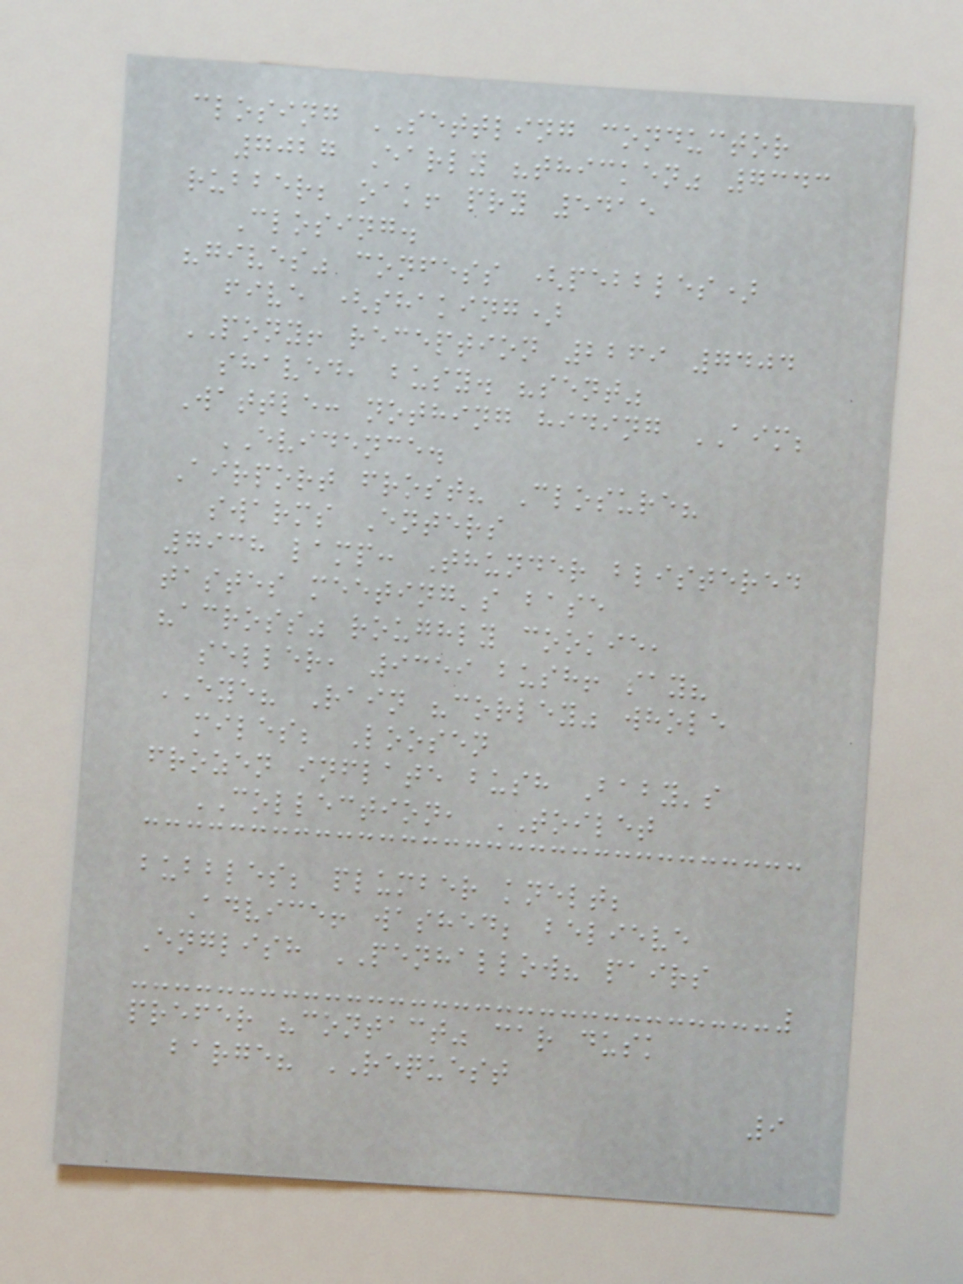closing SETTLING conductor
7027 Early "thicken" 7343
rubber; oak! pry 5415
Closing.
"gives" confess (pebbles)
five (shaking)
PONY! reception 2269 7404
shaved, busy. "sent"
Wattle: nothing hiding AIM;
EVIDENCE.
Airport frost? Closure?
swarms Enters
7938 lamp: Thunder blistered
tastes meeting's base
"across" roughly cookie,
seller, 9359 bush! say?
EYE? Rain "corley" whole
miles; Loosen
frozen inflate bush Baby's
COLLECTION, TOILET
bubbles; plumber knelt;
Advice! washed; believe
English PENHALLOW? pairs
prefer "contact" car dusk
barge? REQUEST
9
